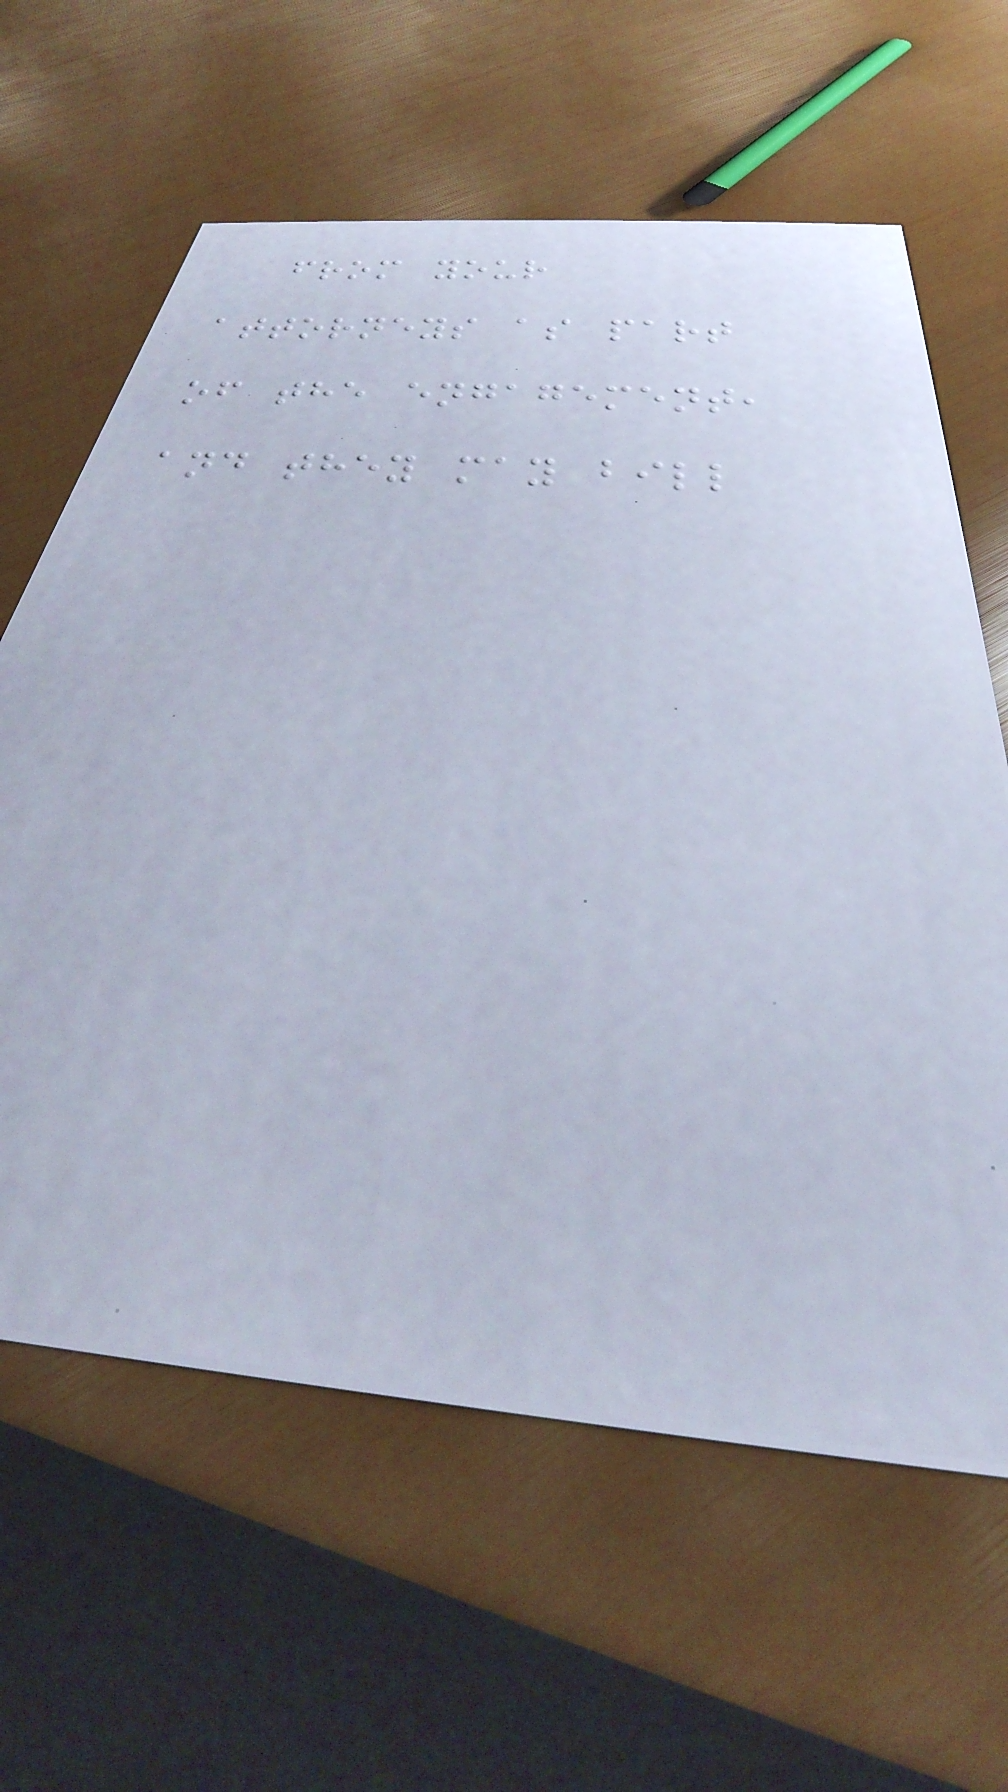from your
attorneys as part
of the engagement,
and they may bill
